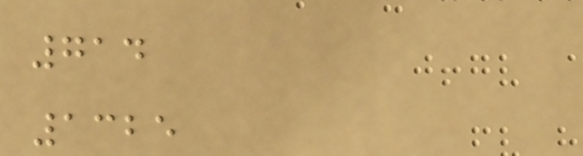714
1325
